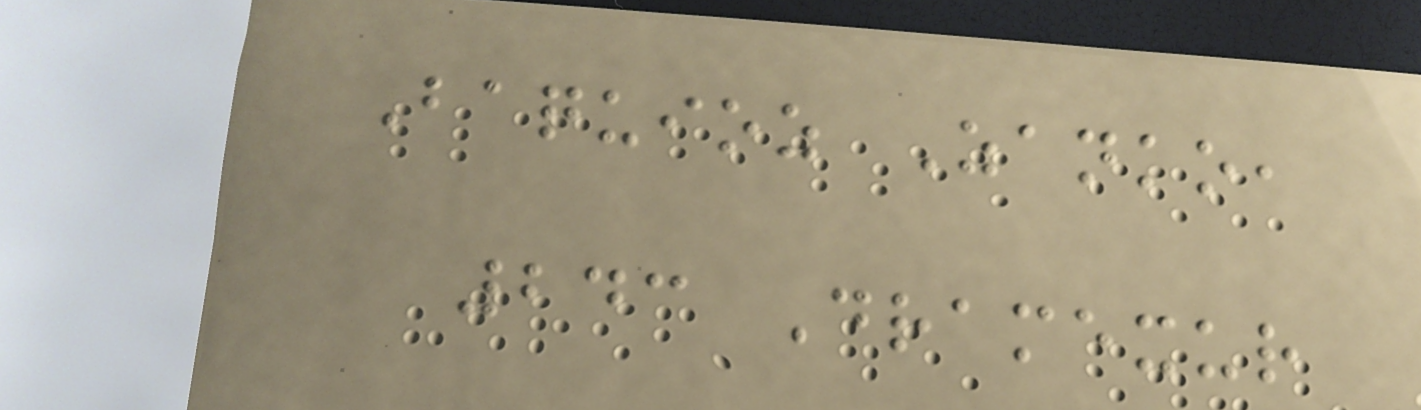Baquioz Zanko,
243 Dramexur
